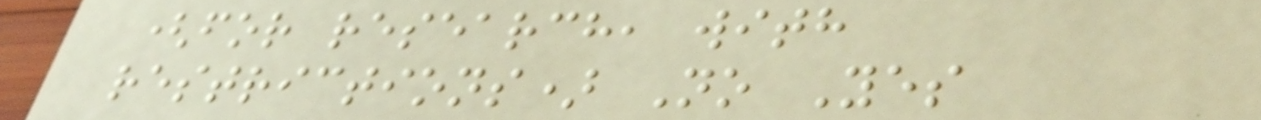(for research, with
restrictions) No Yes
